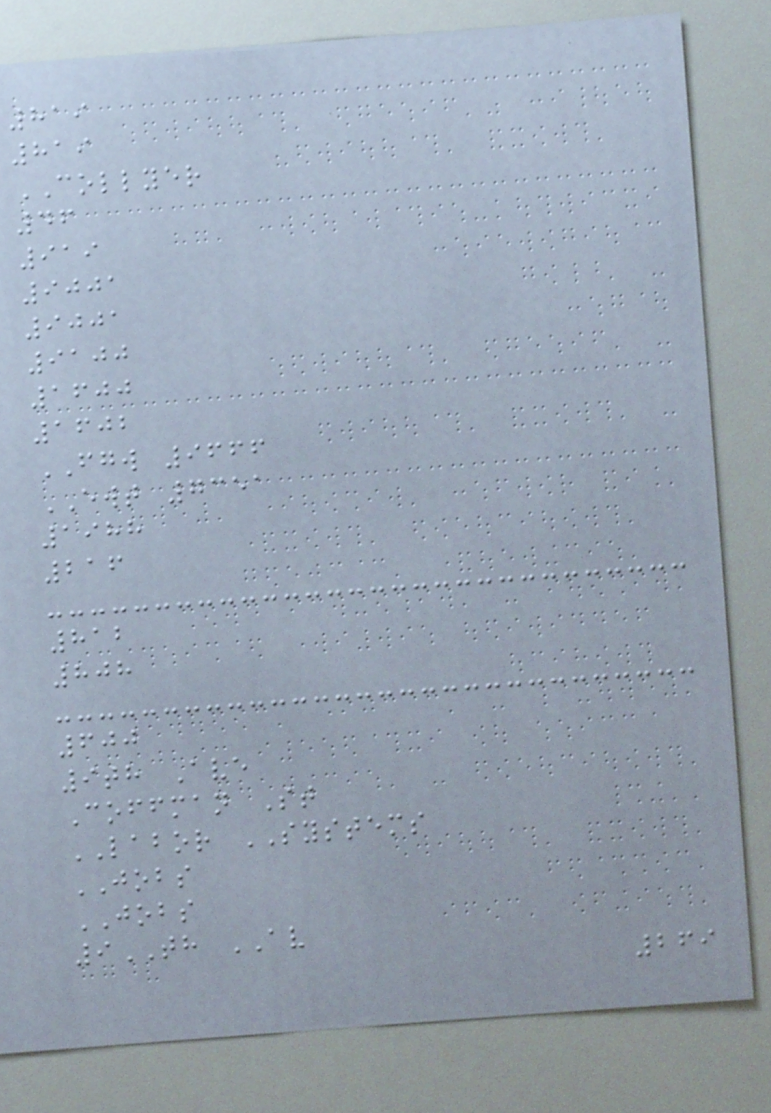819
819
COLLYER
46
919
9001
9001
9100
1600
1602
FGW 9666
EWT 7351
1988
216
812
808
600
9th Ave
Coffman St
LABOR SYSTEMS
JOBS
JOBS
9TH AV
269
